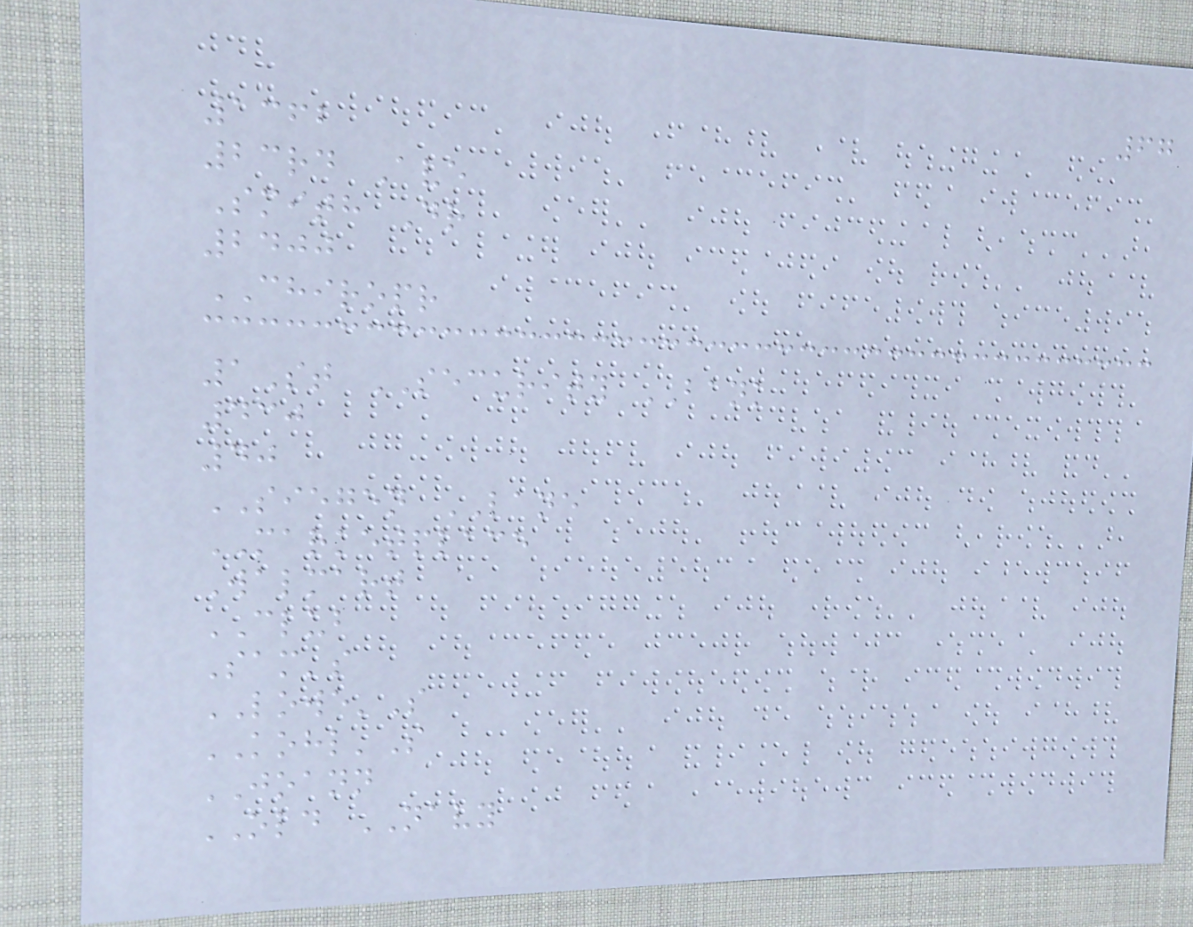67
1362
23rd Ave
Smith Dr
2400
CHIROPR
1St SECURITY BANK
430
40
SIEGEN LANE
MARKETPLACE
Walmart
CLUB
Sam's
LOWE'S
KOHL'S
JOANN
OLD NAVY
